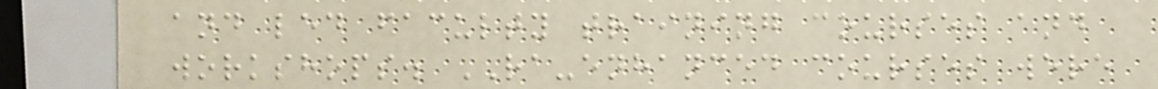and led faculty training courses and
workshops. RA-enhanced courses were
